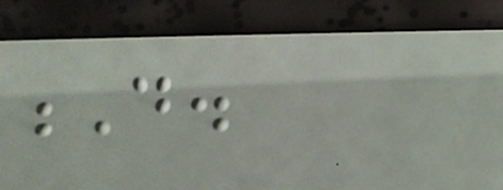D.
